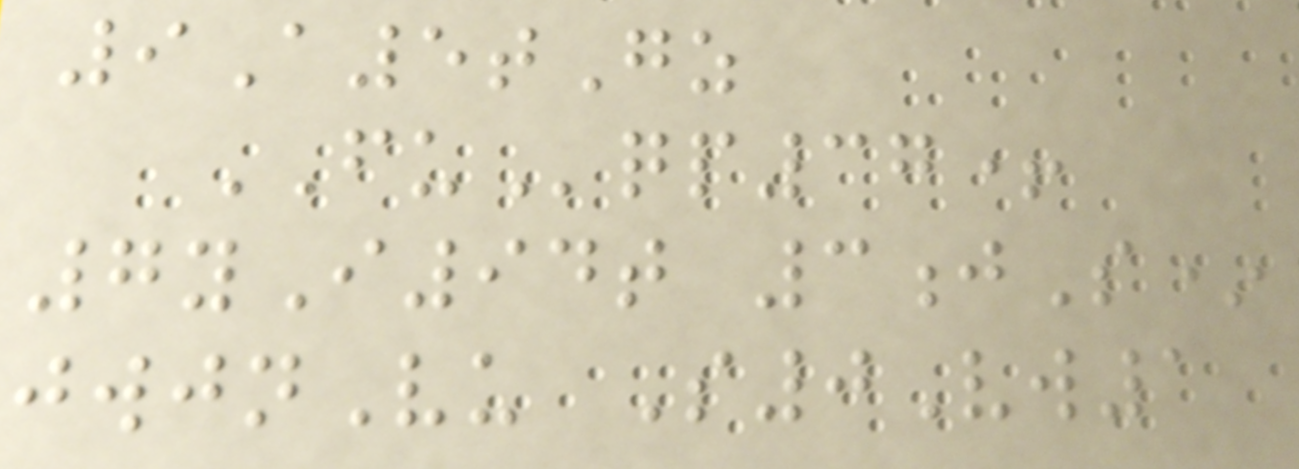9A5tGz
FUqp37+
7yI94t 3jS*
jwjnVu S0Vw1
